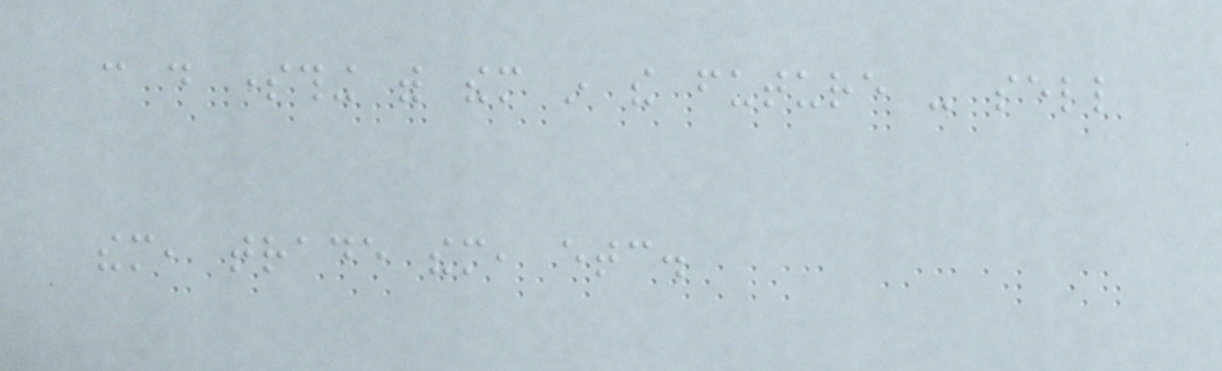can do something with them in the future - sell
them, trade them, etc.
